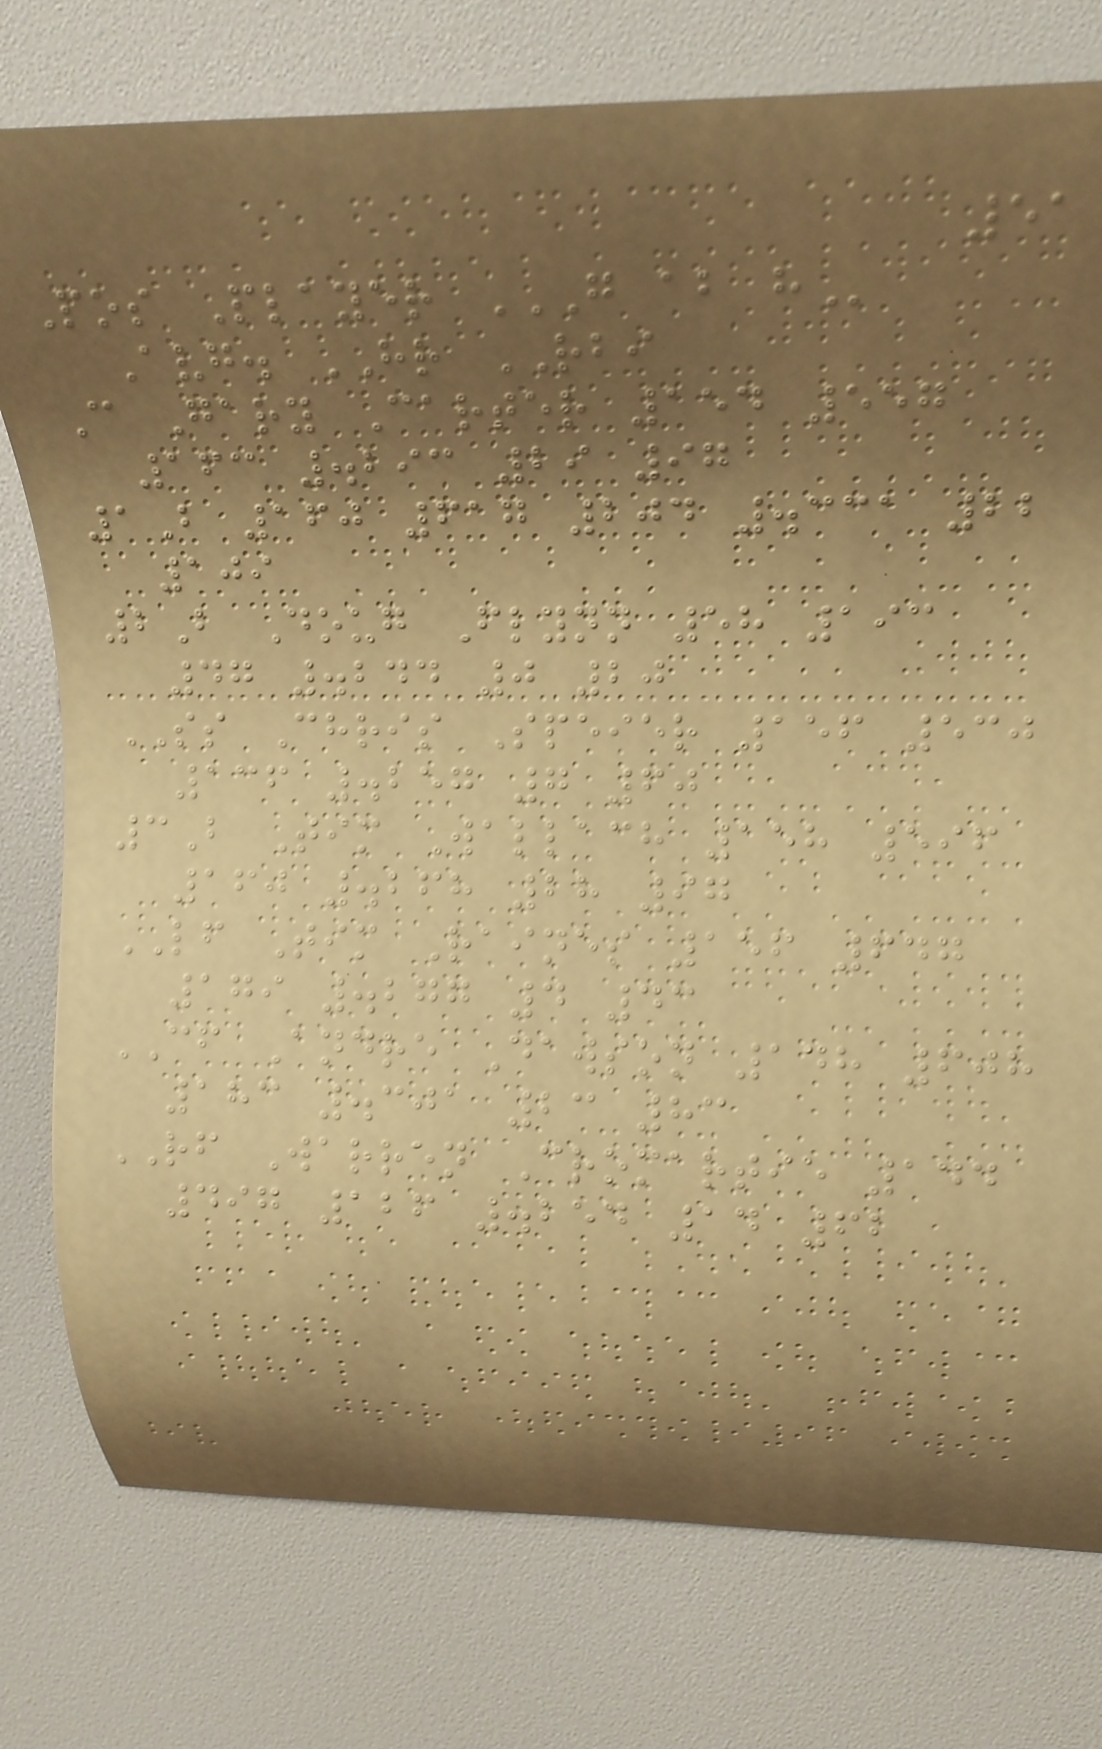51
Pos Player G AB H
Avg. HR RBI
C Gary Carter 154 557
163 .293 29 97
1B 160 617 204 .331 22
109
2B Doug Flynn 58 193
47 .244 0 20
SS Chris Speier 156 530
136 .257 7 60
3B Tim Wallach 158 596
160 .268 28 97
LF Tim Raines 156 647
179 .277 4 43
CF Andre Dawson 148 608
183 .301 23 83
RF Warren Cromartie 144
497 126 .254 14 62
